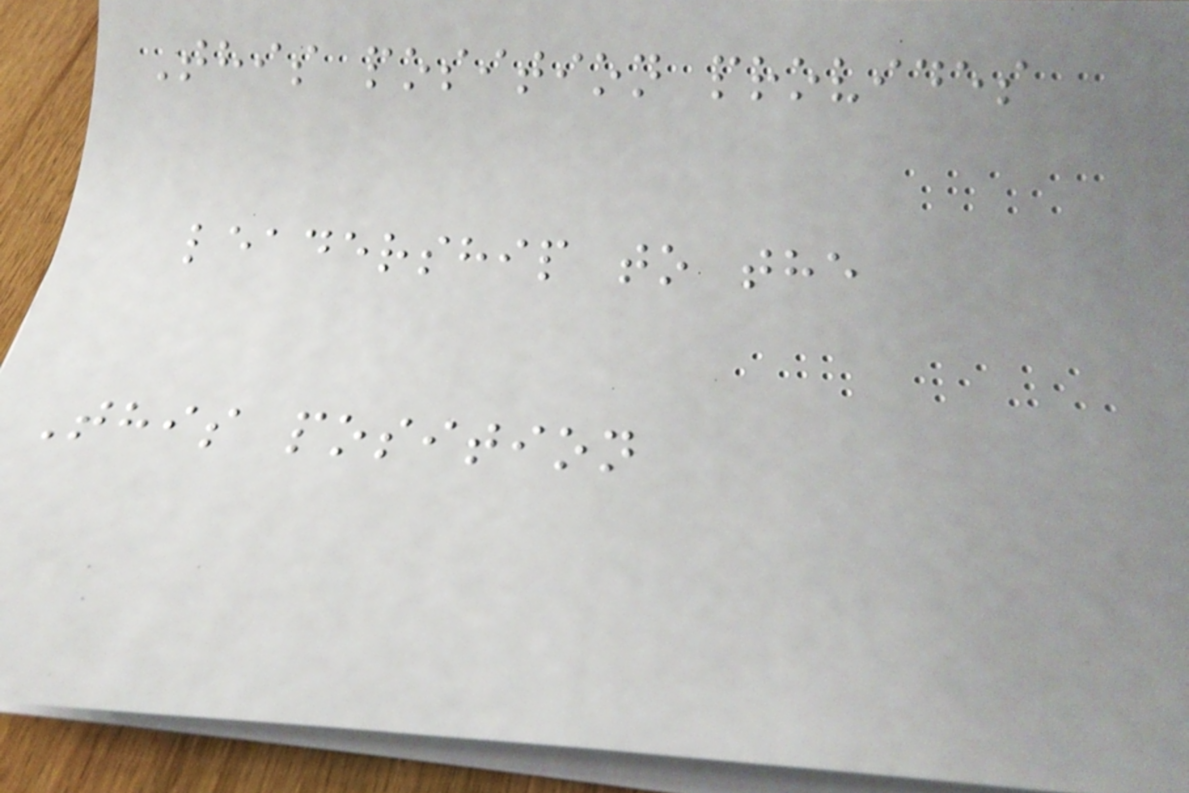This position provides
leadership to the
This position
